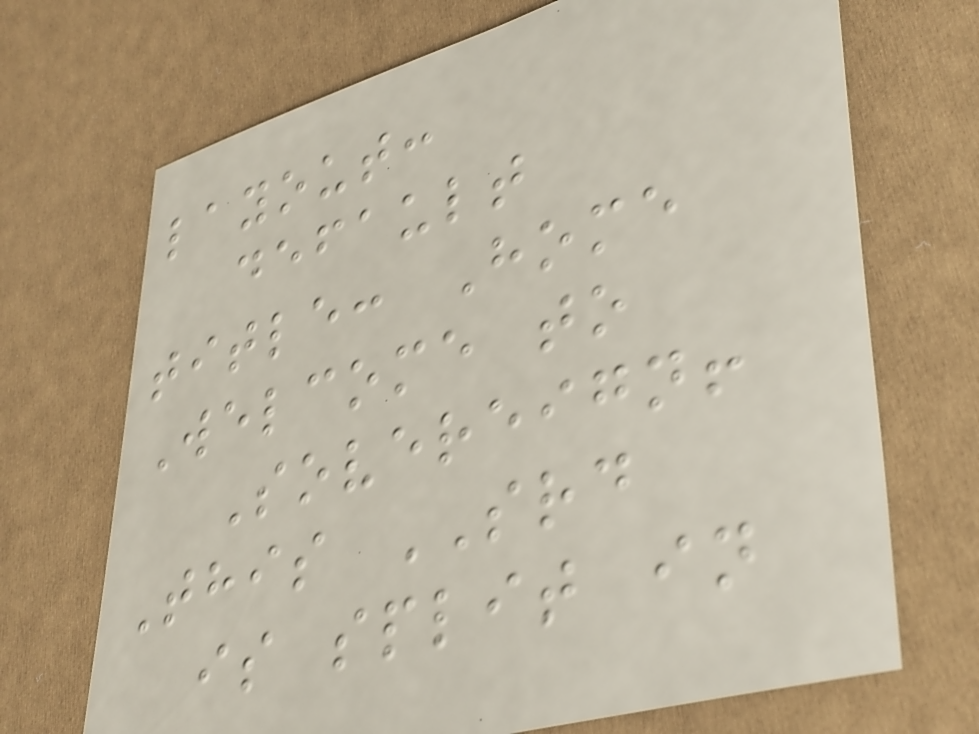layout:
default
title: Home
Welcome to
Sovereign!
This SRD
is split in
